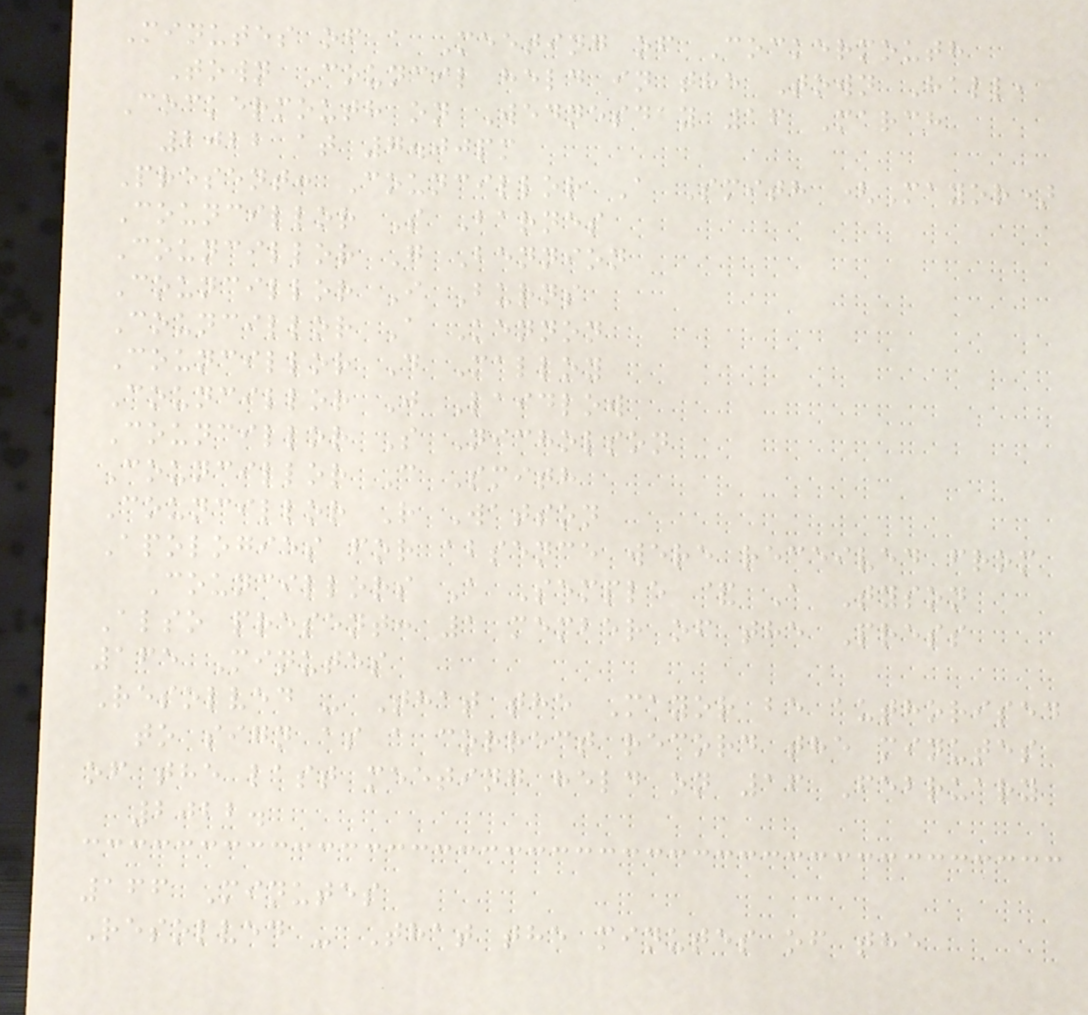Minutes of a Meeting of Cockermouth
Town Council held in the Town Hall,
Cockermouth on Wednesday 16 March
2022 at 7.00pm
Present: Councillor A Smith (Mayor)
Councillor S Barnes
Councillor G Bennion
Councillor I Burns
Councillor A Kennon
Councillor D Malloy
Councillor J Laidlow
Councillor S Nicholson
Councillor C Smith
Councillor R Watson
Apologies for absence were received from
Councillors A Semple & A Tyson
Also present: 1 member of the Press
165 Minutes
Resolved - That the Mayor be authorised
to sign as a correct record the minutes
of the last meeting held on 16 February
2022.
166 Minutes
Resolved - That the minutes of the
